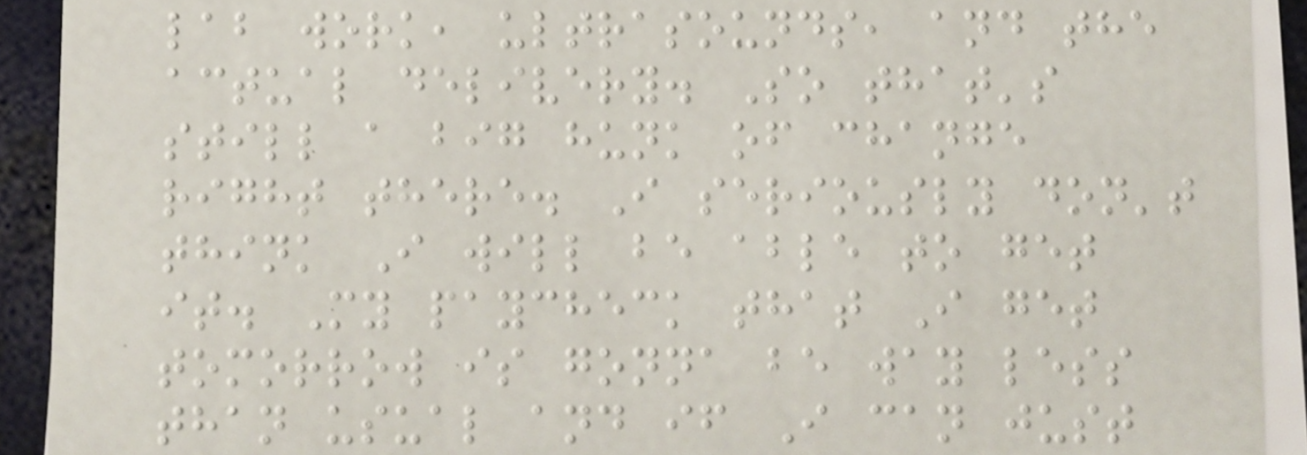lab work, ultrasounds, and the
actual delivery. So that's
still a big hunk of change
right there. I seriously don't
think I will be able to get
it. My paycheck that I get
tomorrow is gonna be way less
than usual and if I can just
